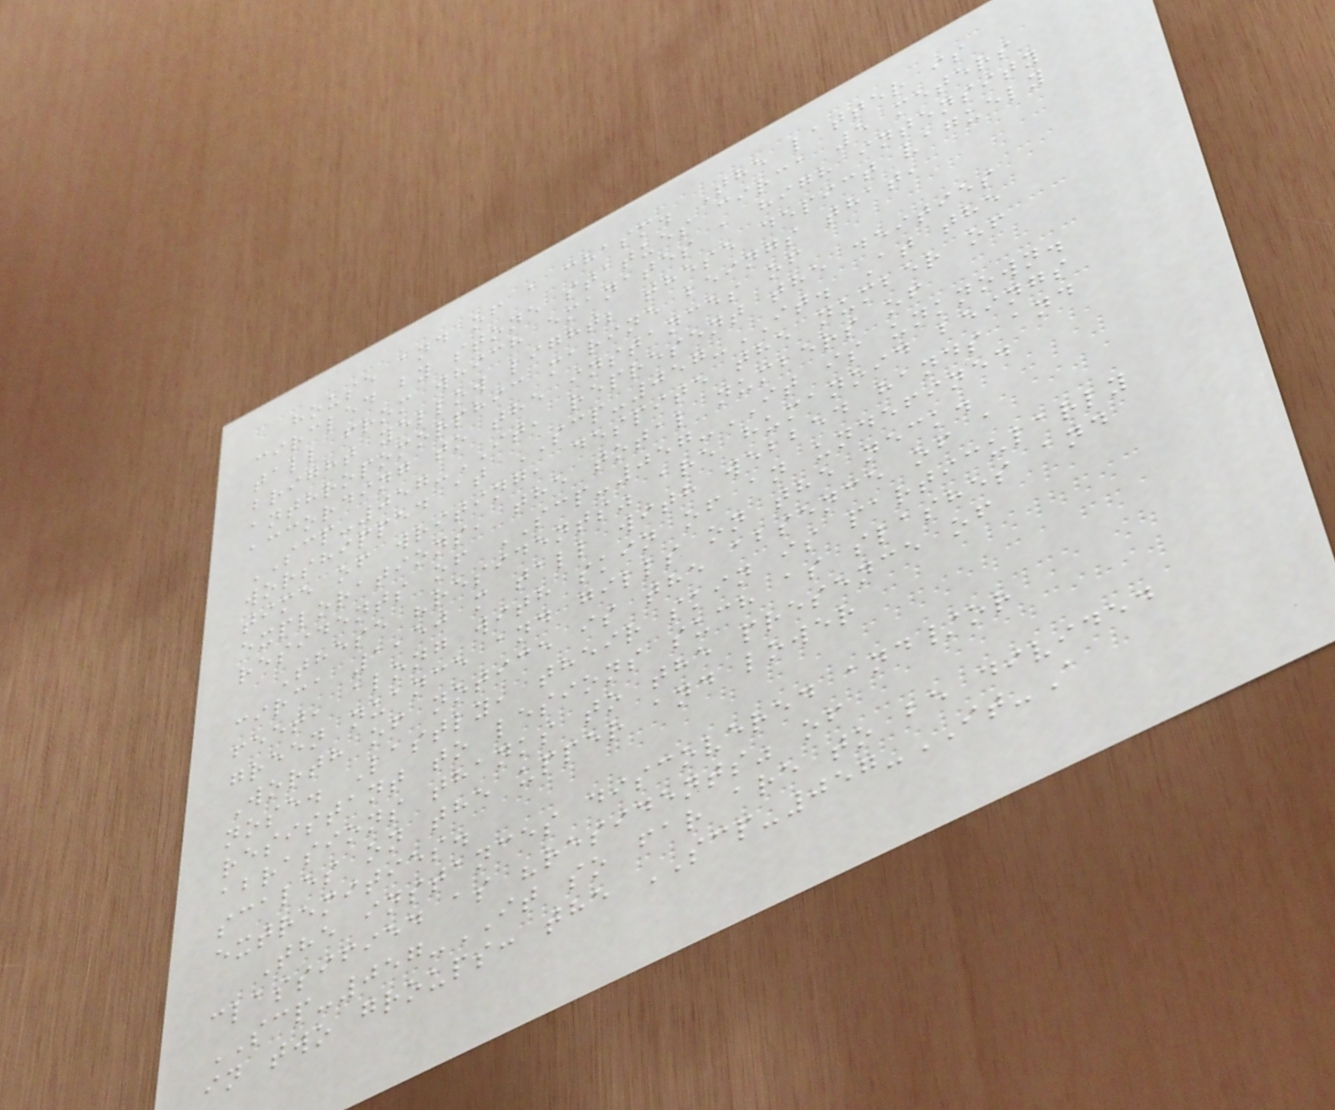house and of a chasm. The latter is
circled by stone statues circa 5 meters
tall from which emanates a high intensity
bright yellow light; these depict vaguely
anthropomorphic marine beings that,
according to the instances of
SCP-057-IT, represent the deities
worshipped at SCP-057-IT. At the
time of writing, despite the number of
explorations, the total numbers of
residents of SCP-057-IT is unknown.
These "residents" are humanoid beings
circa 1,50 m tall with webbed hands and
feet, along with skin of an undefined
green nuance and gills on the neck.
Worth of notice is the absence of a
nose. Lastly, their skin is particularly
resistant to lesions such as slashes and
abrasions thanks to the presence of
scales on the upper and lower
extremities.
The instances discovered and/or
classified as "residents" of
SCP-057-IT so far are to be divided
in two groups: the SCP-057-IT-A
